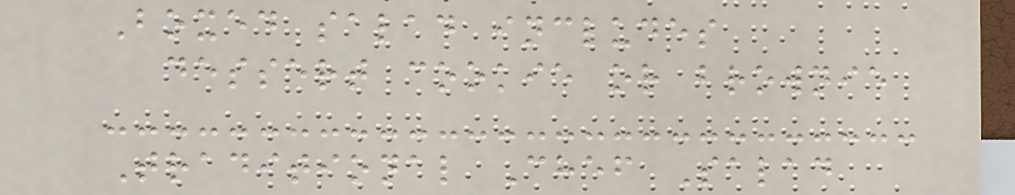Boxed salad includes
dessert cookie or brownie
Traditional Chef Salad
